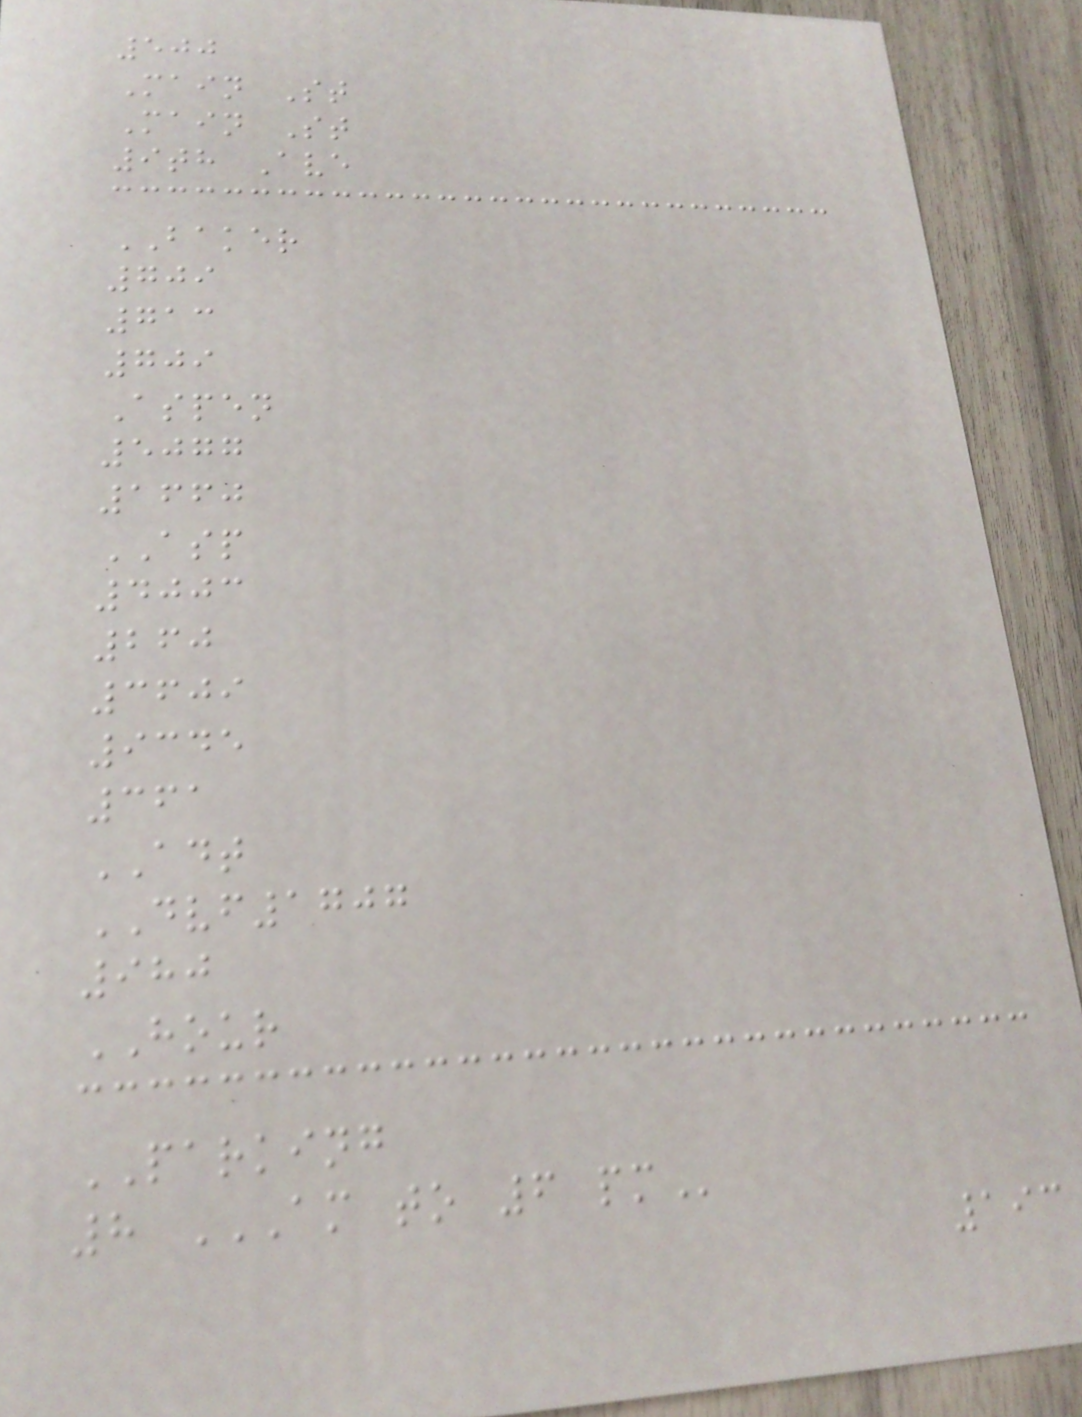500
Main St
Main St
9th Ave
BAKER
709
713
709
Aspen
5077
1660
ASP
4003
260
3609
9345
361
ADT
DVF1707
980
HOUR
PARKING
8 AM TO 6 PM
193
